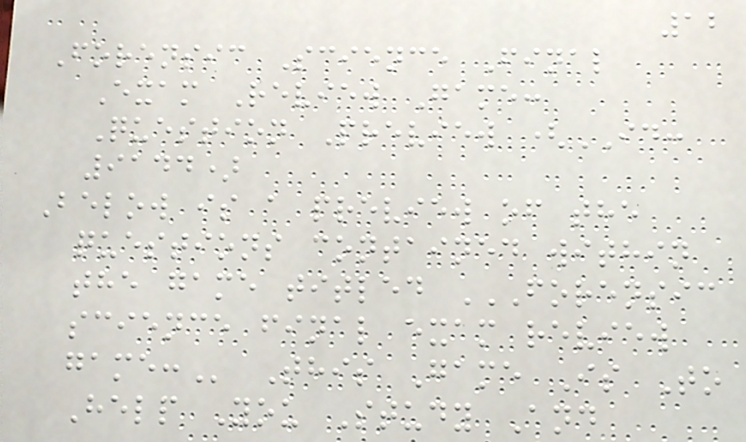12
Forensic Science Final
Exam Review Game:
Question Preview (ID:
9144)
Below is a preview of the
questions contained within
the game titled FORENSIC
SCIENCE FINAL EXAM REVIEW
GAME: This Game Is To
Help You Study And
